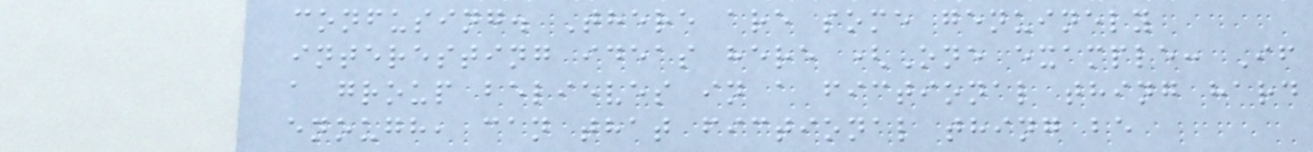confusing. There are some genuinely
interesting ideas here (One example: If
a group believes in a fictional thing hard
enough, can that fictional thing be
